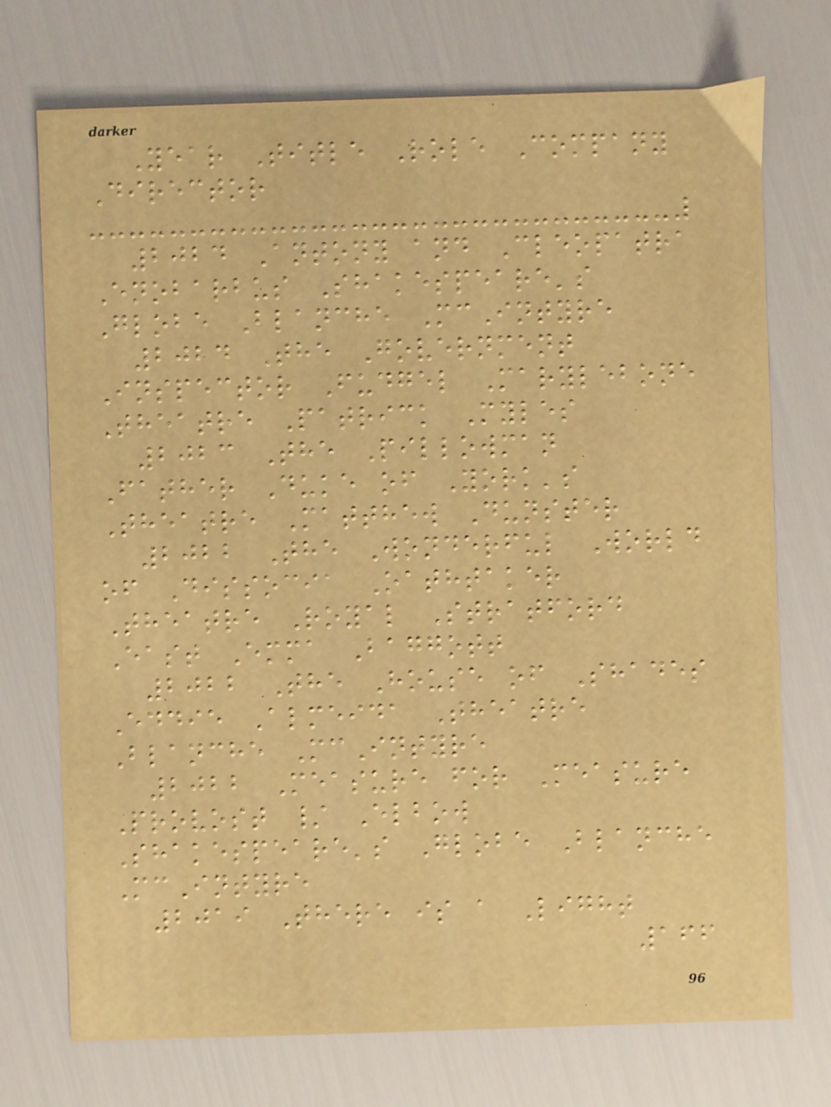Year Title Role Company
Director
2024 Antony and Cleopatra
Enobarbus Shakespeare's
Globe Blanche McIntyre
2024 The Government
Inspector Fudgel Marylebone
Theatre Patrick Myles
2023 The Pillowman
Father Duke of York's
Theatre Matthew Dunster
2022 The Wonderful World
of Dissocia Oathtaker
Theatre Royal Stratford
East Emma Baggott
2022 The House of Shades
Eddie Almeida Theatre
Blanche McIntyre
2022 Measure for Measure
Provost / Elbow
Shakespeare's Globe Blanche
McIntyre
2019 There is a Light
166
